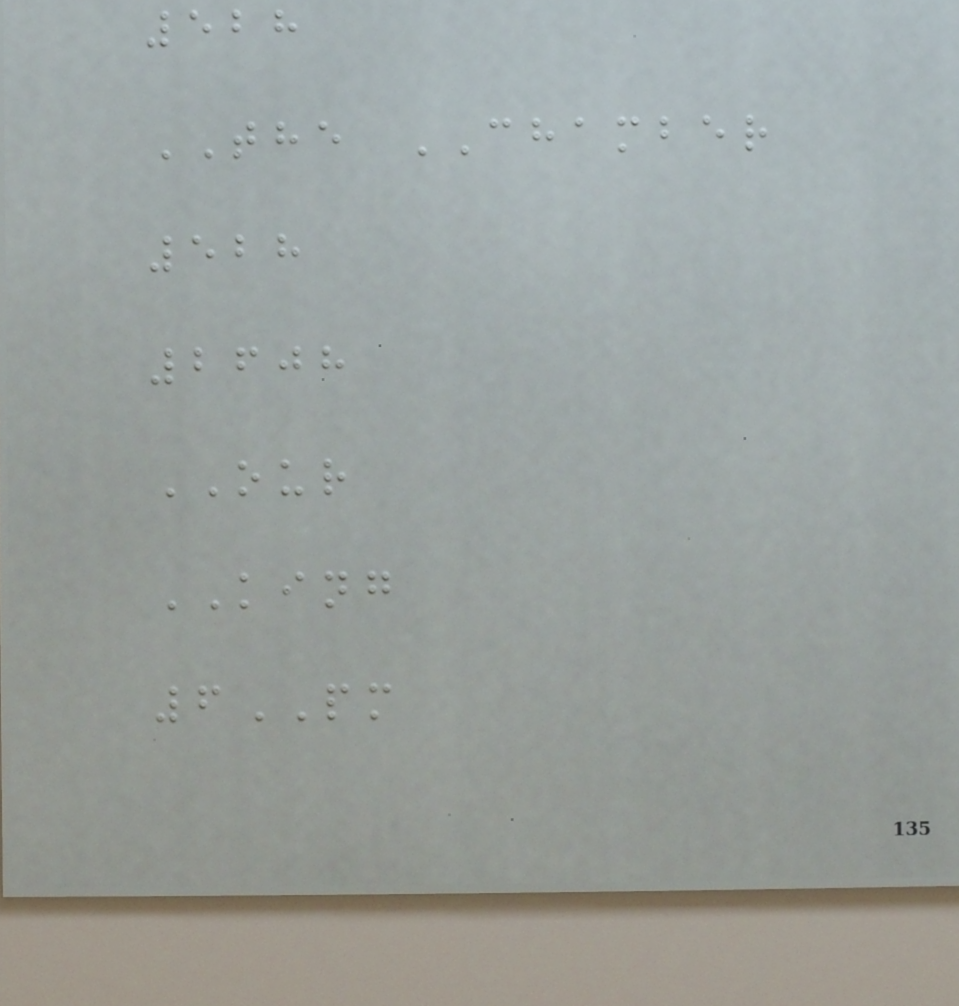528
THE CHAMBER
528
2608
OUR
KING
6PM
